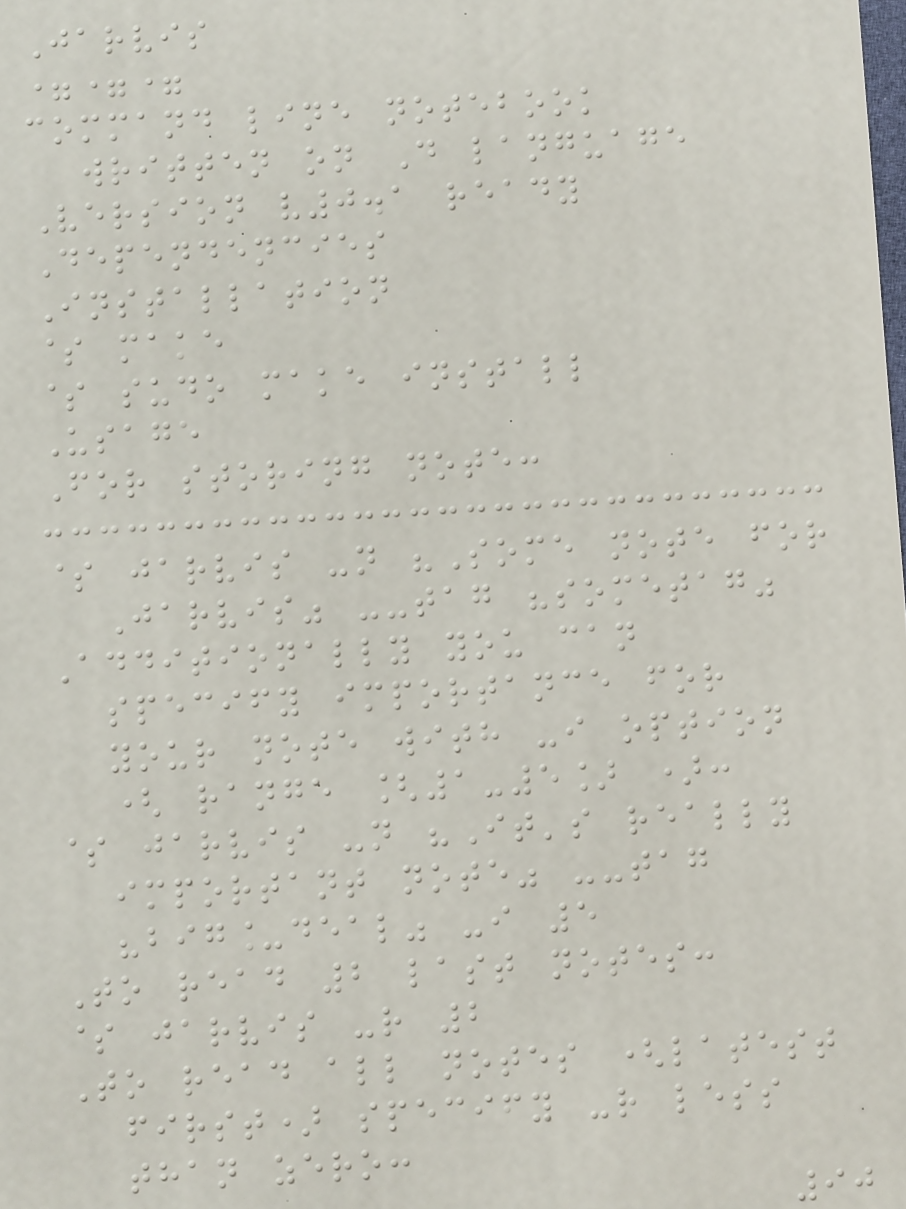Jarvis
===
command line notebook
written on D language
Version v0.1 ready
Dependencies
Installation
$ make
$ sudo make install
Usage
For storing note:
$ jarvis -n "Some note for
Jarvis" --tag "sometag"
Additionally you can
specify importance for
your note with -i option
( range [1-5] ):
$ jarvis -n "It's really
important note" --tag
"big_deal" -i 5
To read 2 last notes:
$ jarvis -r 2
To read all notes (latest
first) specify -r less
than zero:
90
